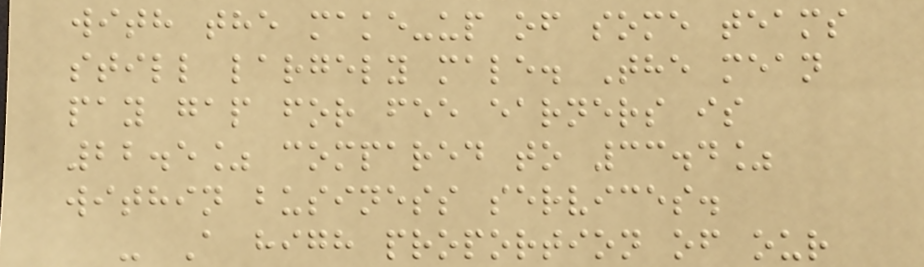with the make-up of some teams
still largely male. The mean
pay gap for fee earners is
22.5% compared to 33.4%
within business services.
- A high proportion of our
